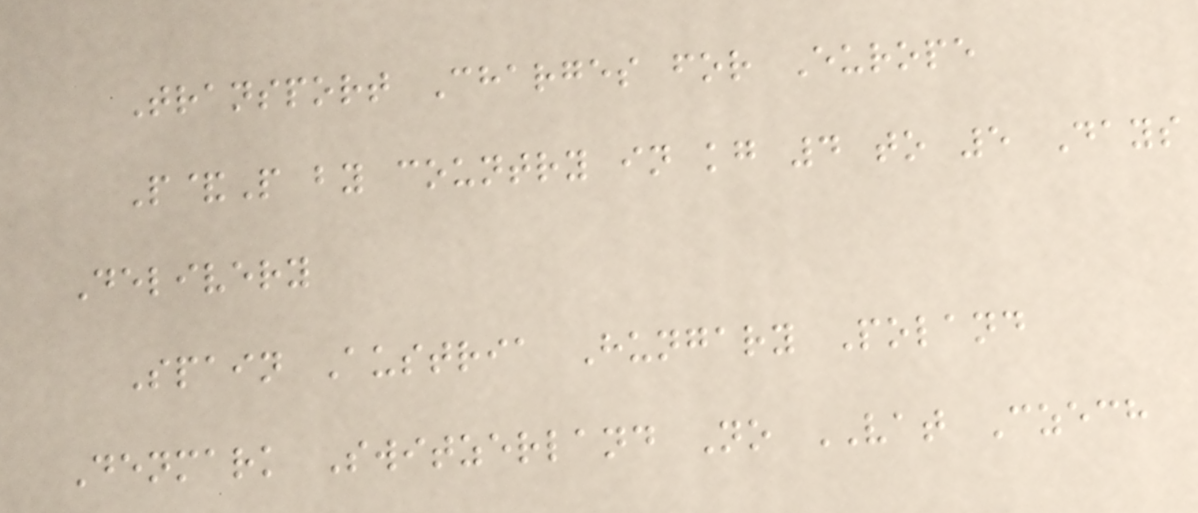Transport Charges for Europe
P&P by country in kg 4 to 5 Days
Delivery
Spain Austria Hungary Poland
Denmark Switzerland No VAT Czech
